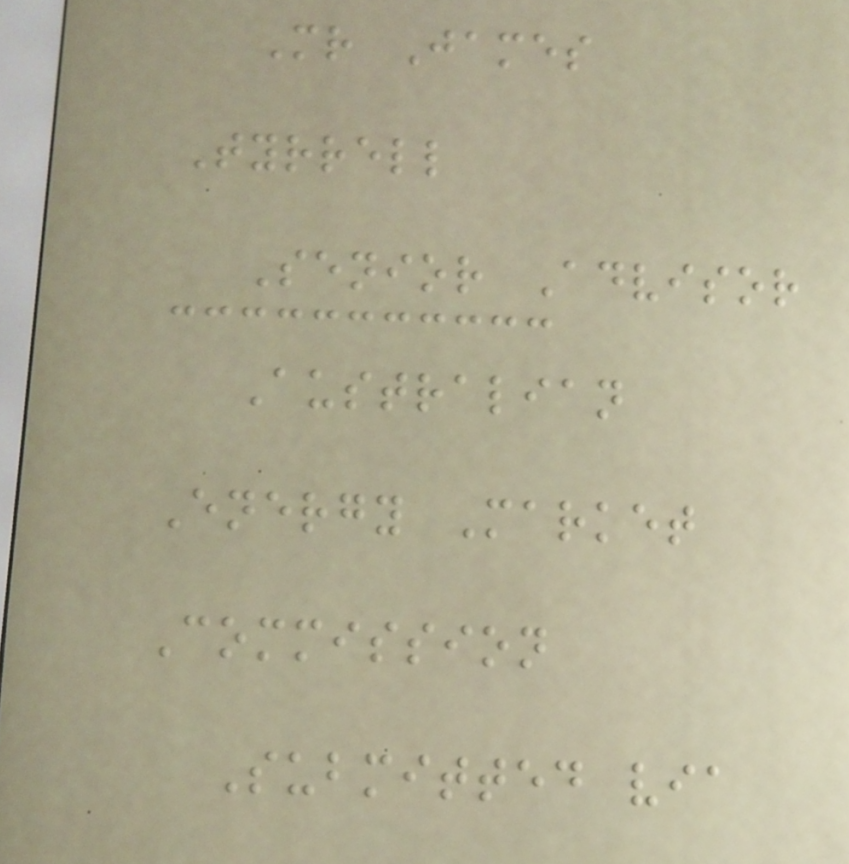Mr James
Tyrrell
Senior Advisor
Australian
Energy Market
Commission
Submitted via
